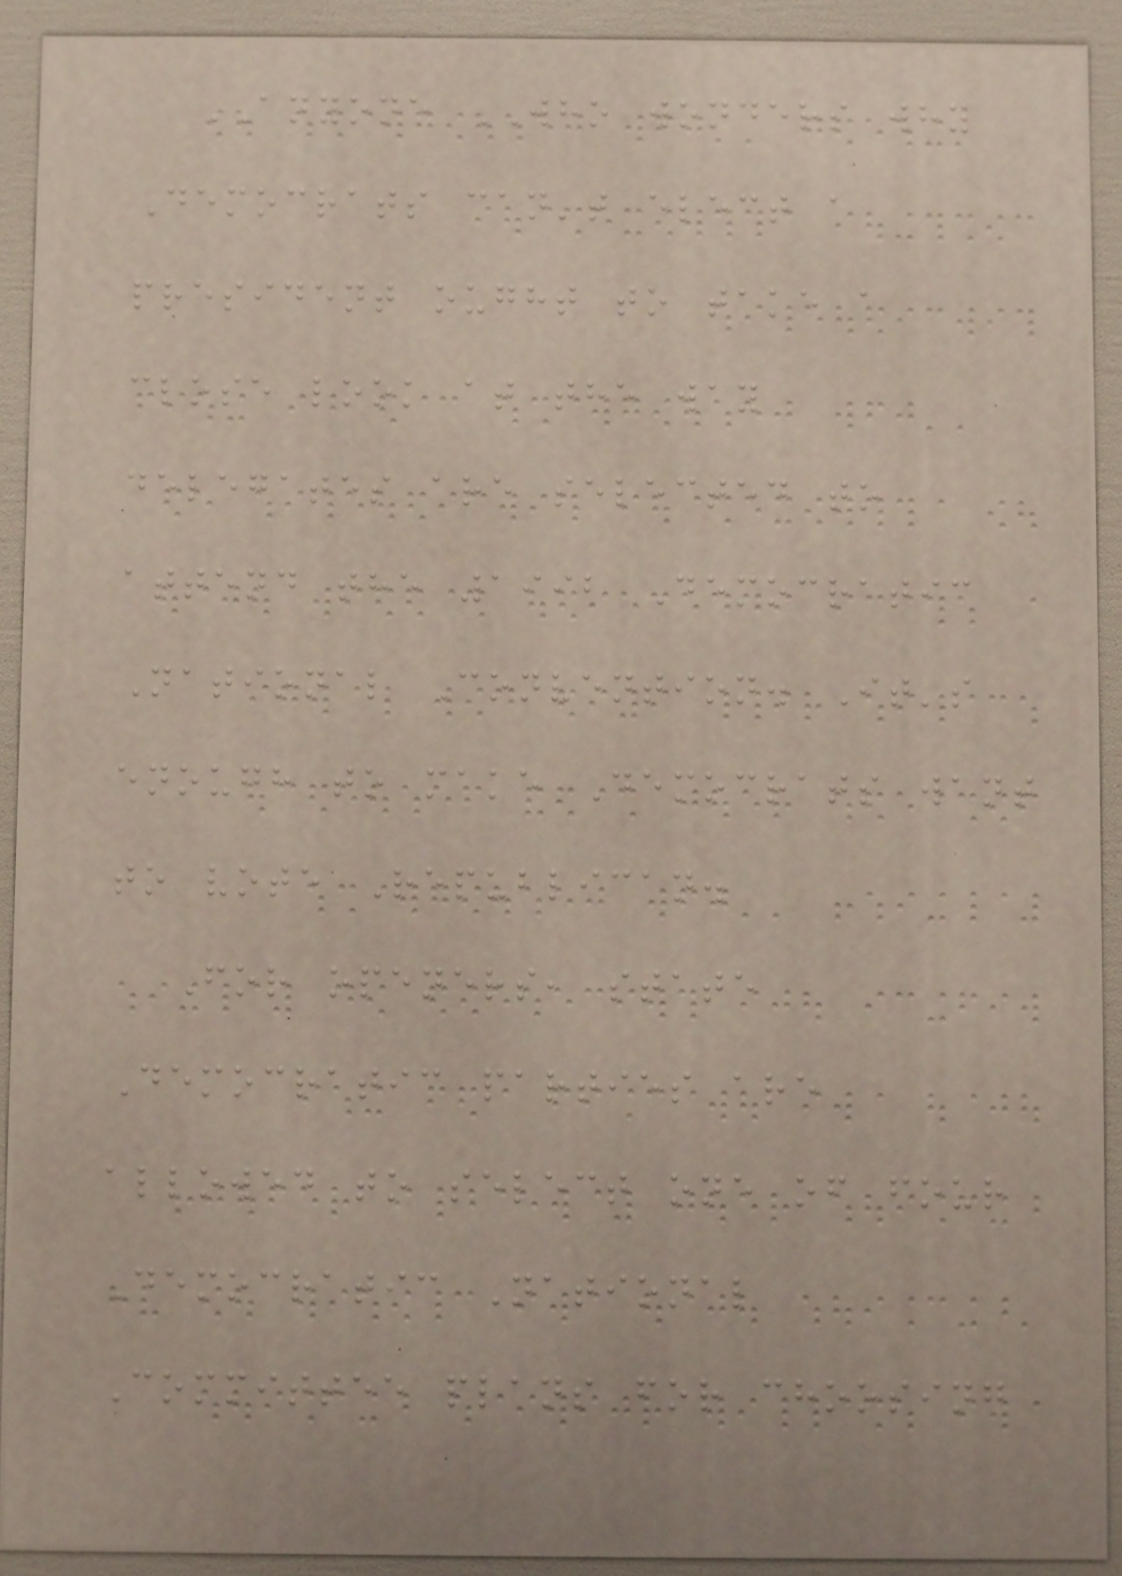ANYONE WHO wonders why
Democrats can't elect a
president ought to take a
close look at the way
delegates are selected to
attend the 1992 Democratic
National Convention. It's
enough to make Democrats want
to vote Republican.
For openers, state
Democratic parties are
allowed to select one of four
Democratic National
Committee plans for choosing
